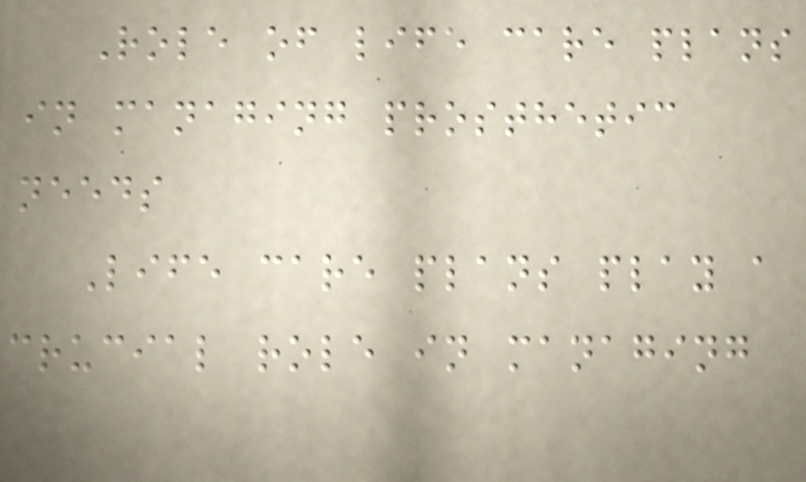Role of life care plans
in managing prosthetic
needs
Life care plans play a
crucial role in managing
